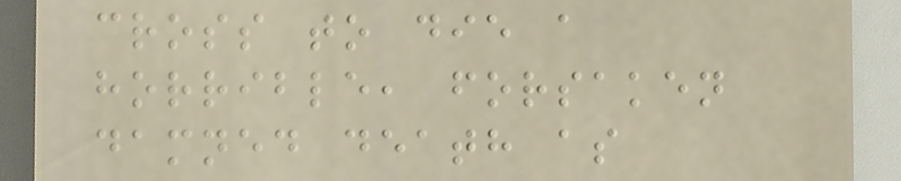cross to die a
horrible, forsaken
damned death as
